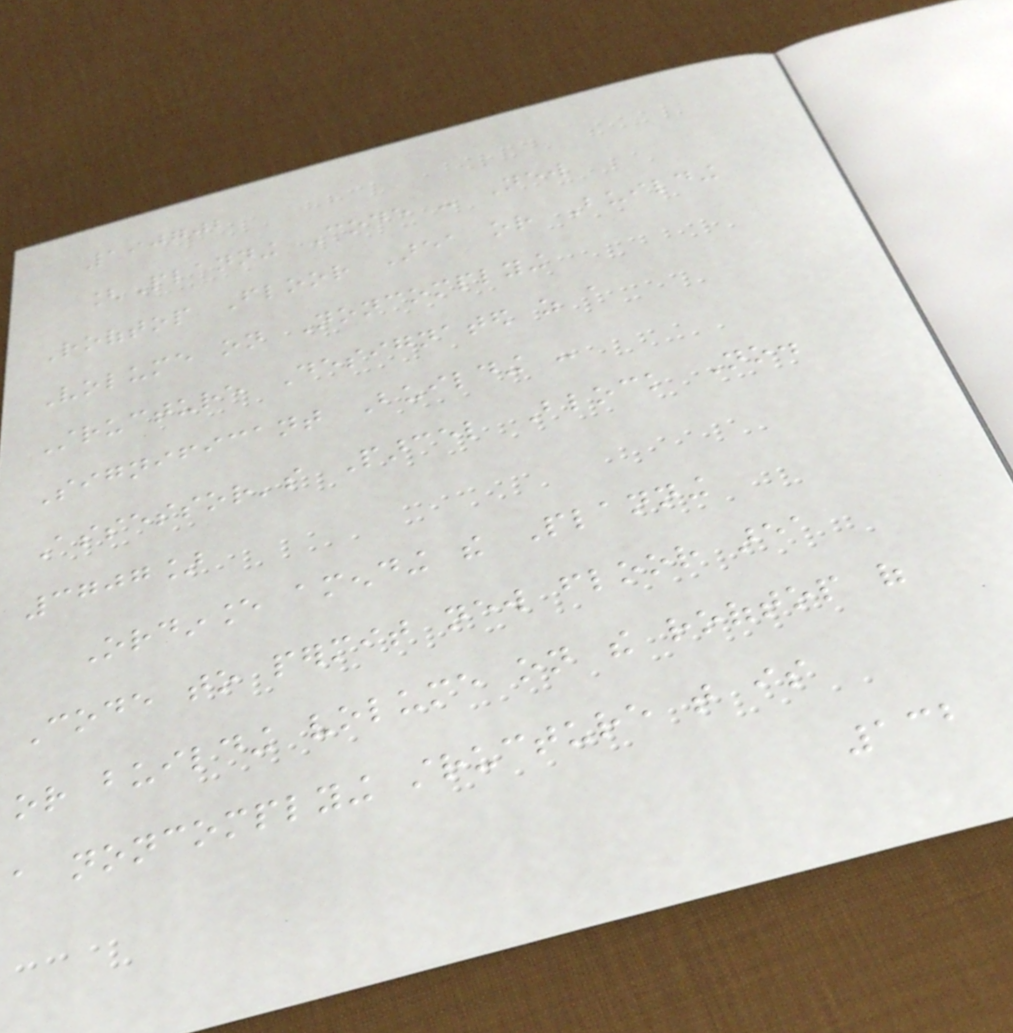190702
[Planning Code - New
Rooftop Floor Area or Building
Volume on Noncomplying
Structure Designated as a
Significant Building -
Assessor's Parcel Block No.
3707]
Ordinance amending the Planning
Code to permit new floor area
or building volume on the rooftop of
a noncomplying structure that is
132
